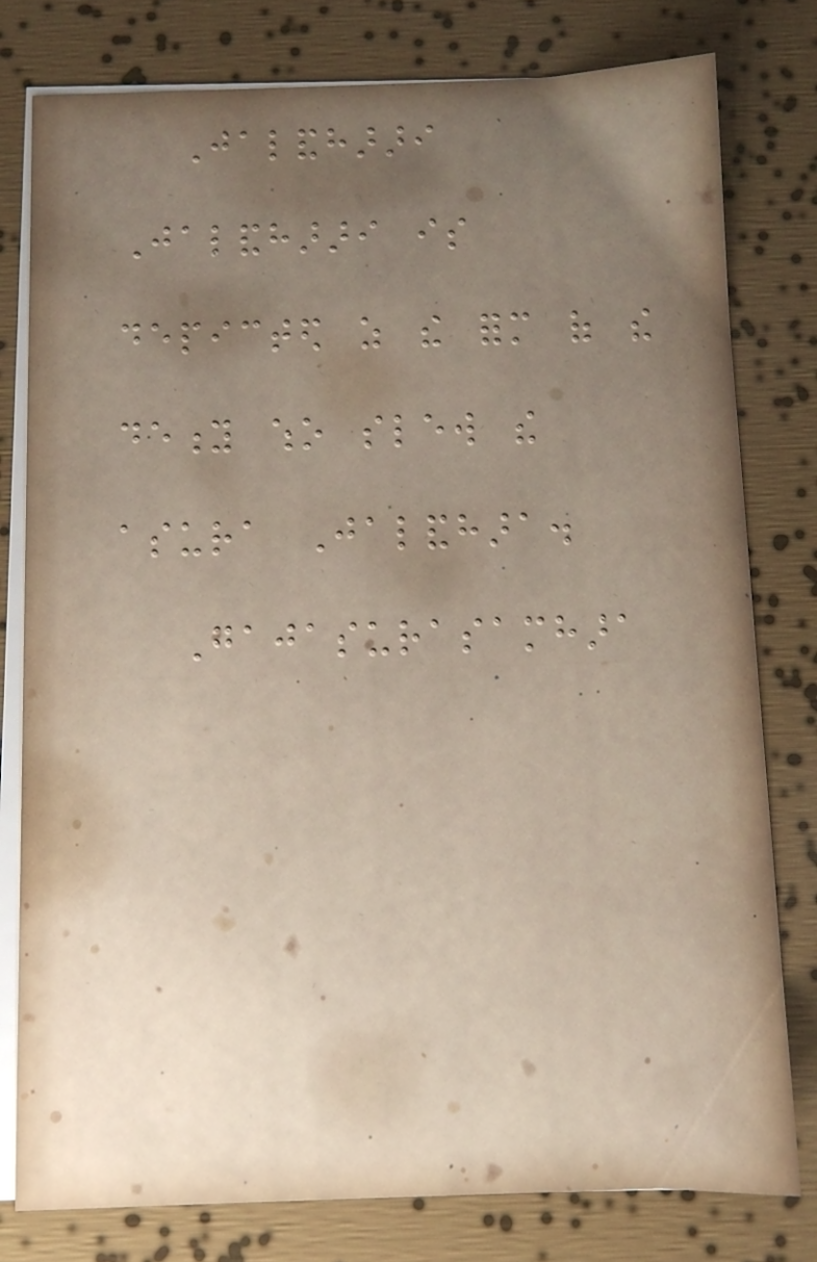Jalandharari
Jalandharari is
depicted as the form of the
deity who slew the
asura Jalandhara.
Gajasurasamhara
